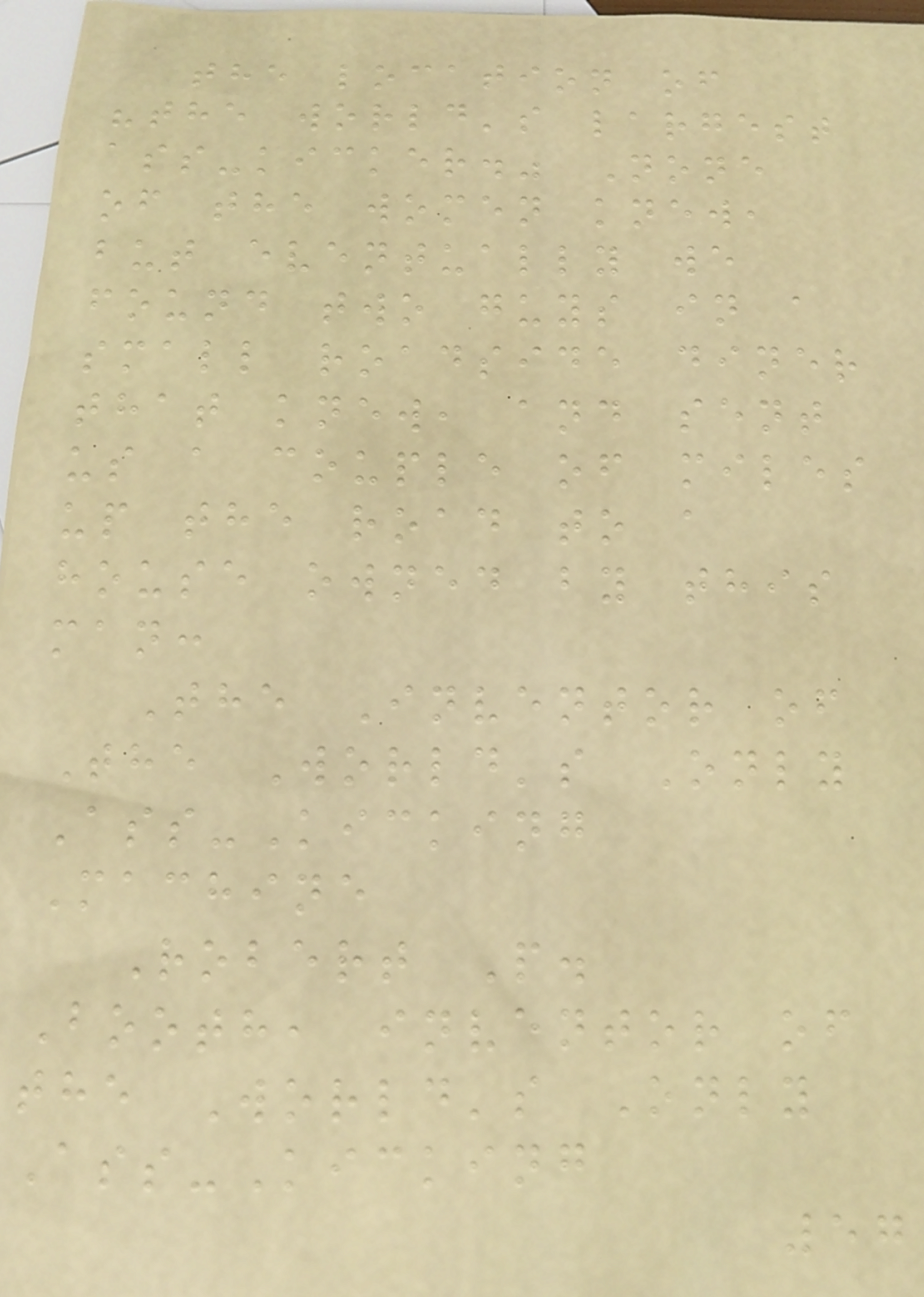the location of
"the world's largest
ass-kicker." None
of the women knew,
but eventually we
found two guys in a
small roadside diner
that knew, and sent
us a couple of miles
up the road to a
house owned by this
man:
The Inventor of
The World's Only
Ass-Kicking
Machine
Robert P.
Booth, inventor of
the World's Only
Ass-Kicking
57
